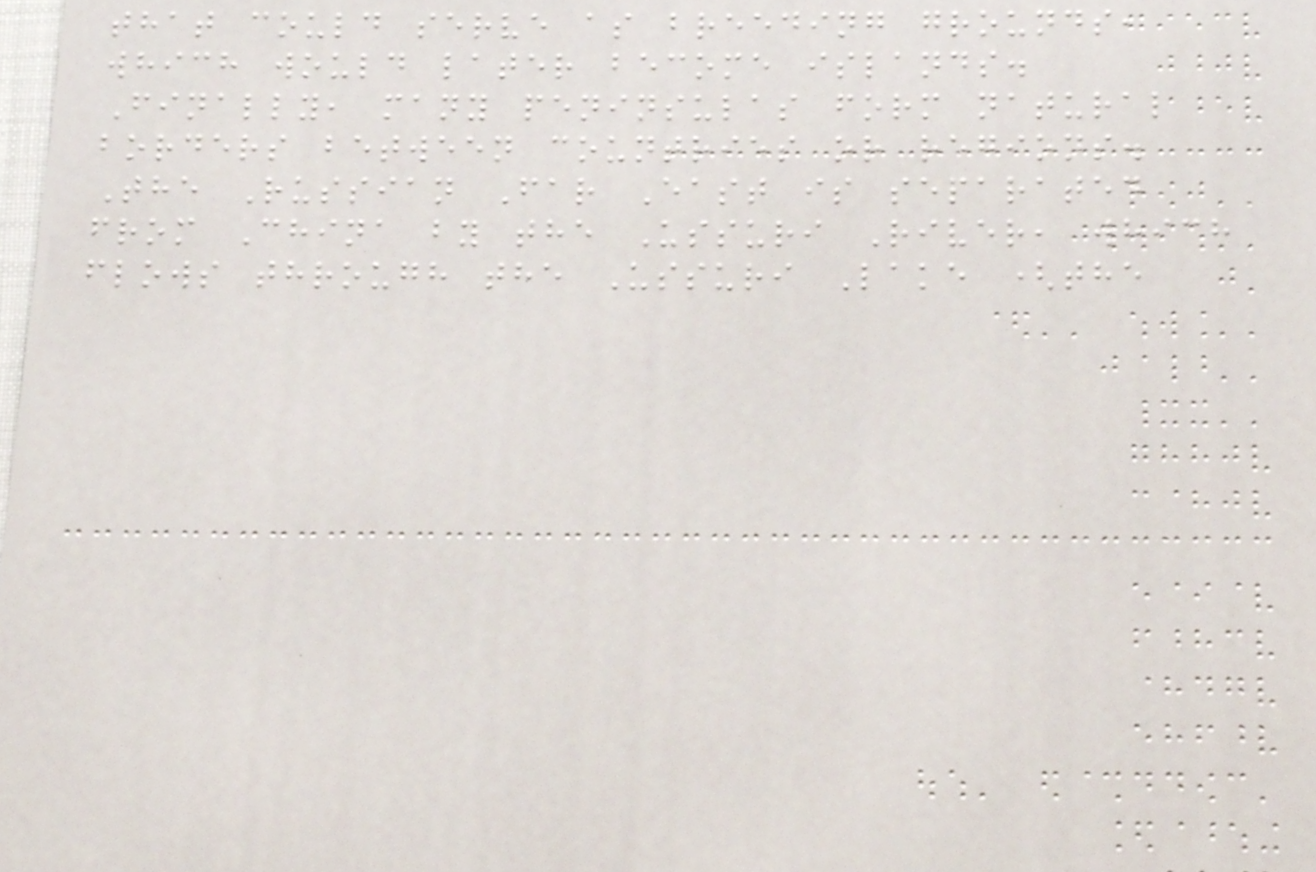that could serve as breeding grounds,
which would later become islands.
Finally, many peninsulas form natural
borders between countries or regions.
The Russian Far East is separated
from China by the Ussuri River, which
flows through the Ussuri Lake (the
